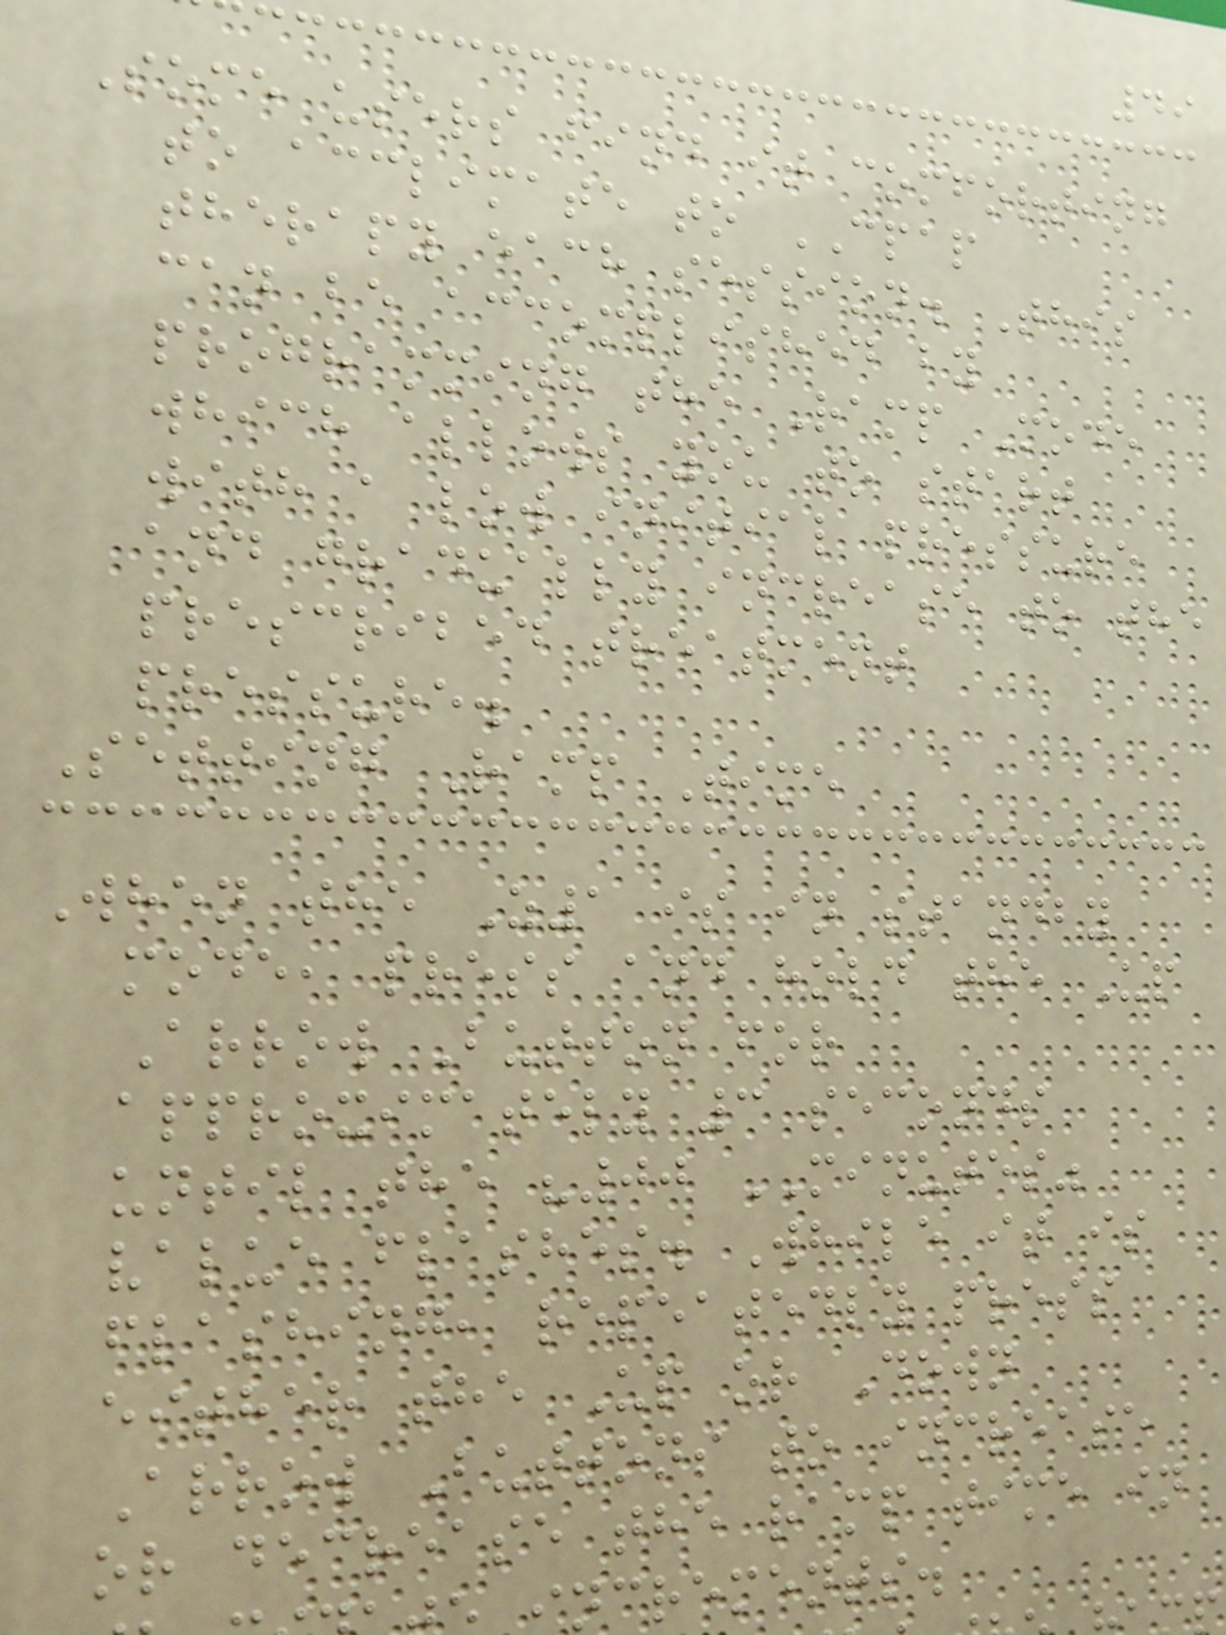49
Some users find it comforting
to acclimate to CPAP
therapy each session. This
can be accomplished by
programming the Ramp Mode
which allows you to start
with a low initial pressure
and gradually increase to the
prescribed treatment
pressure.
Setting Ramp Time
When the Z1 is in standby
mode, press and hold the Up
Arrow Button for
approximately 3 seconds
until the "00 MINUTES"
value flashes. While it is
flashing, repeatedly press
either the Up or Down
Arrow Buttons to increase
or decrease the ramp time in
ncrements.
